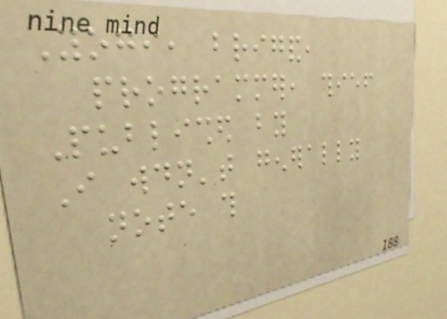Yogi, brigand,
programmer, thief
Published by
I wouldn't generally
note this
